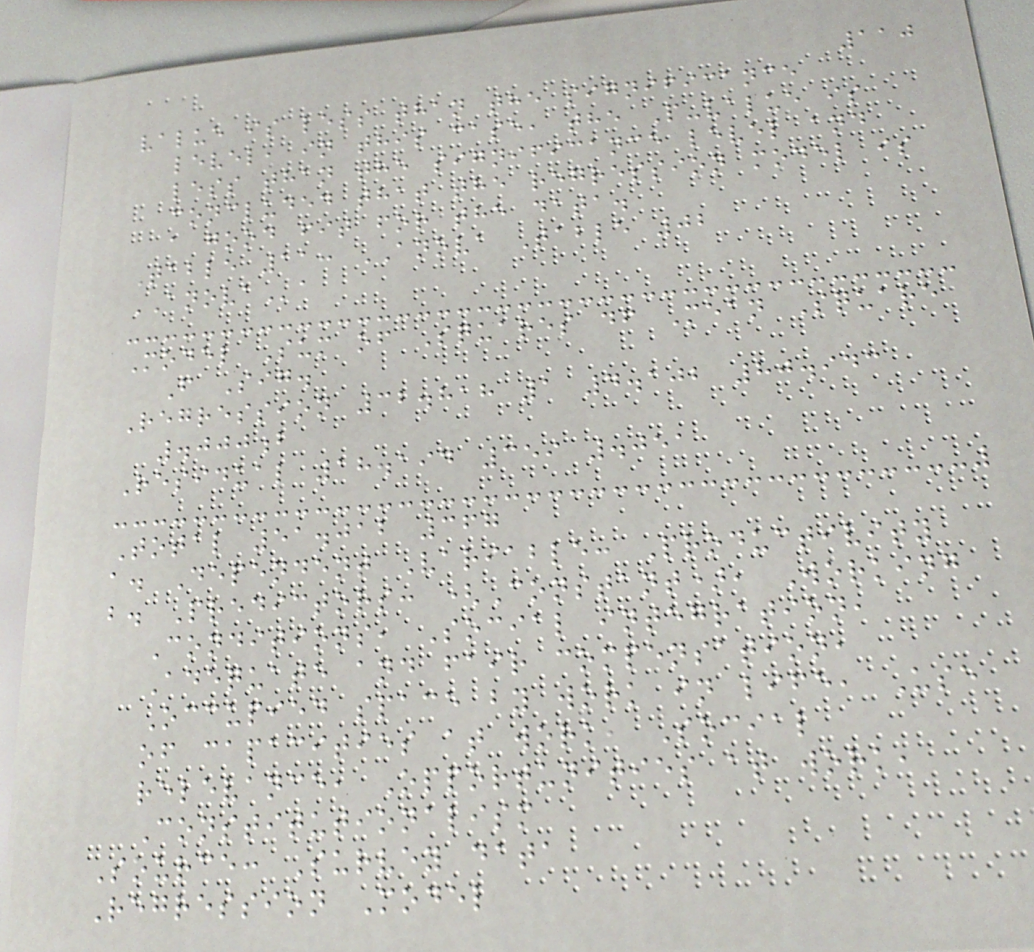110
value is less than the significance
level, in this case, the P-value is
less than the significance level and
concluded that the regression model is
a good fit for the data.
Table 11: ANOVA Table 02
ANOVAa
Model Sum of Squares df Mean Square
F Sig.
Regression 32.818 1 4.102 80.943
.000b
Residual 18.194 359 .051
Total 51.012 367
a. Dependent Variable: Productivity
b. Predictors: (Constant), Working
Conditions, Social integration,
Adequate and fair compensation,
Occupied space by work in life, Use
of capacities at work, Social
relevance, Opportunities at work,
Constitutionalism
Source: Survey data
Regression Model
